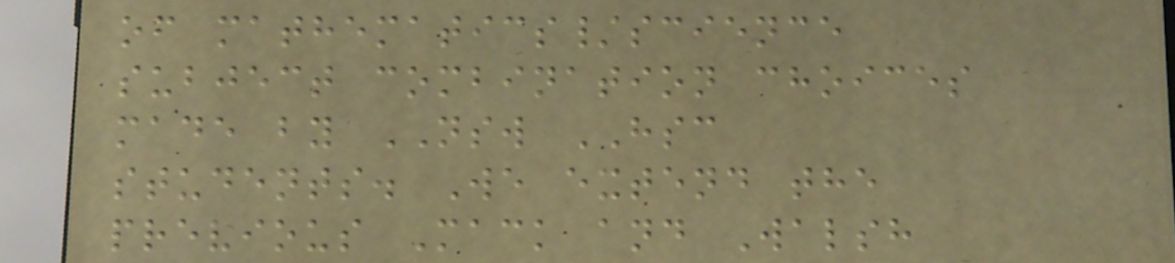of mathematics/science
subject combination choices
made by NSW HSC
students. We extend the
previous Mack and Walsh
